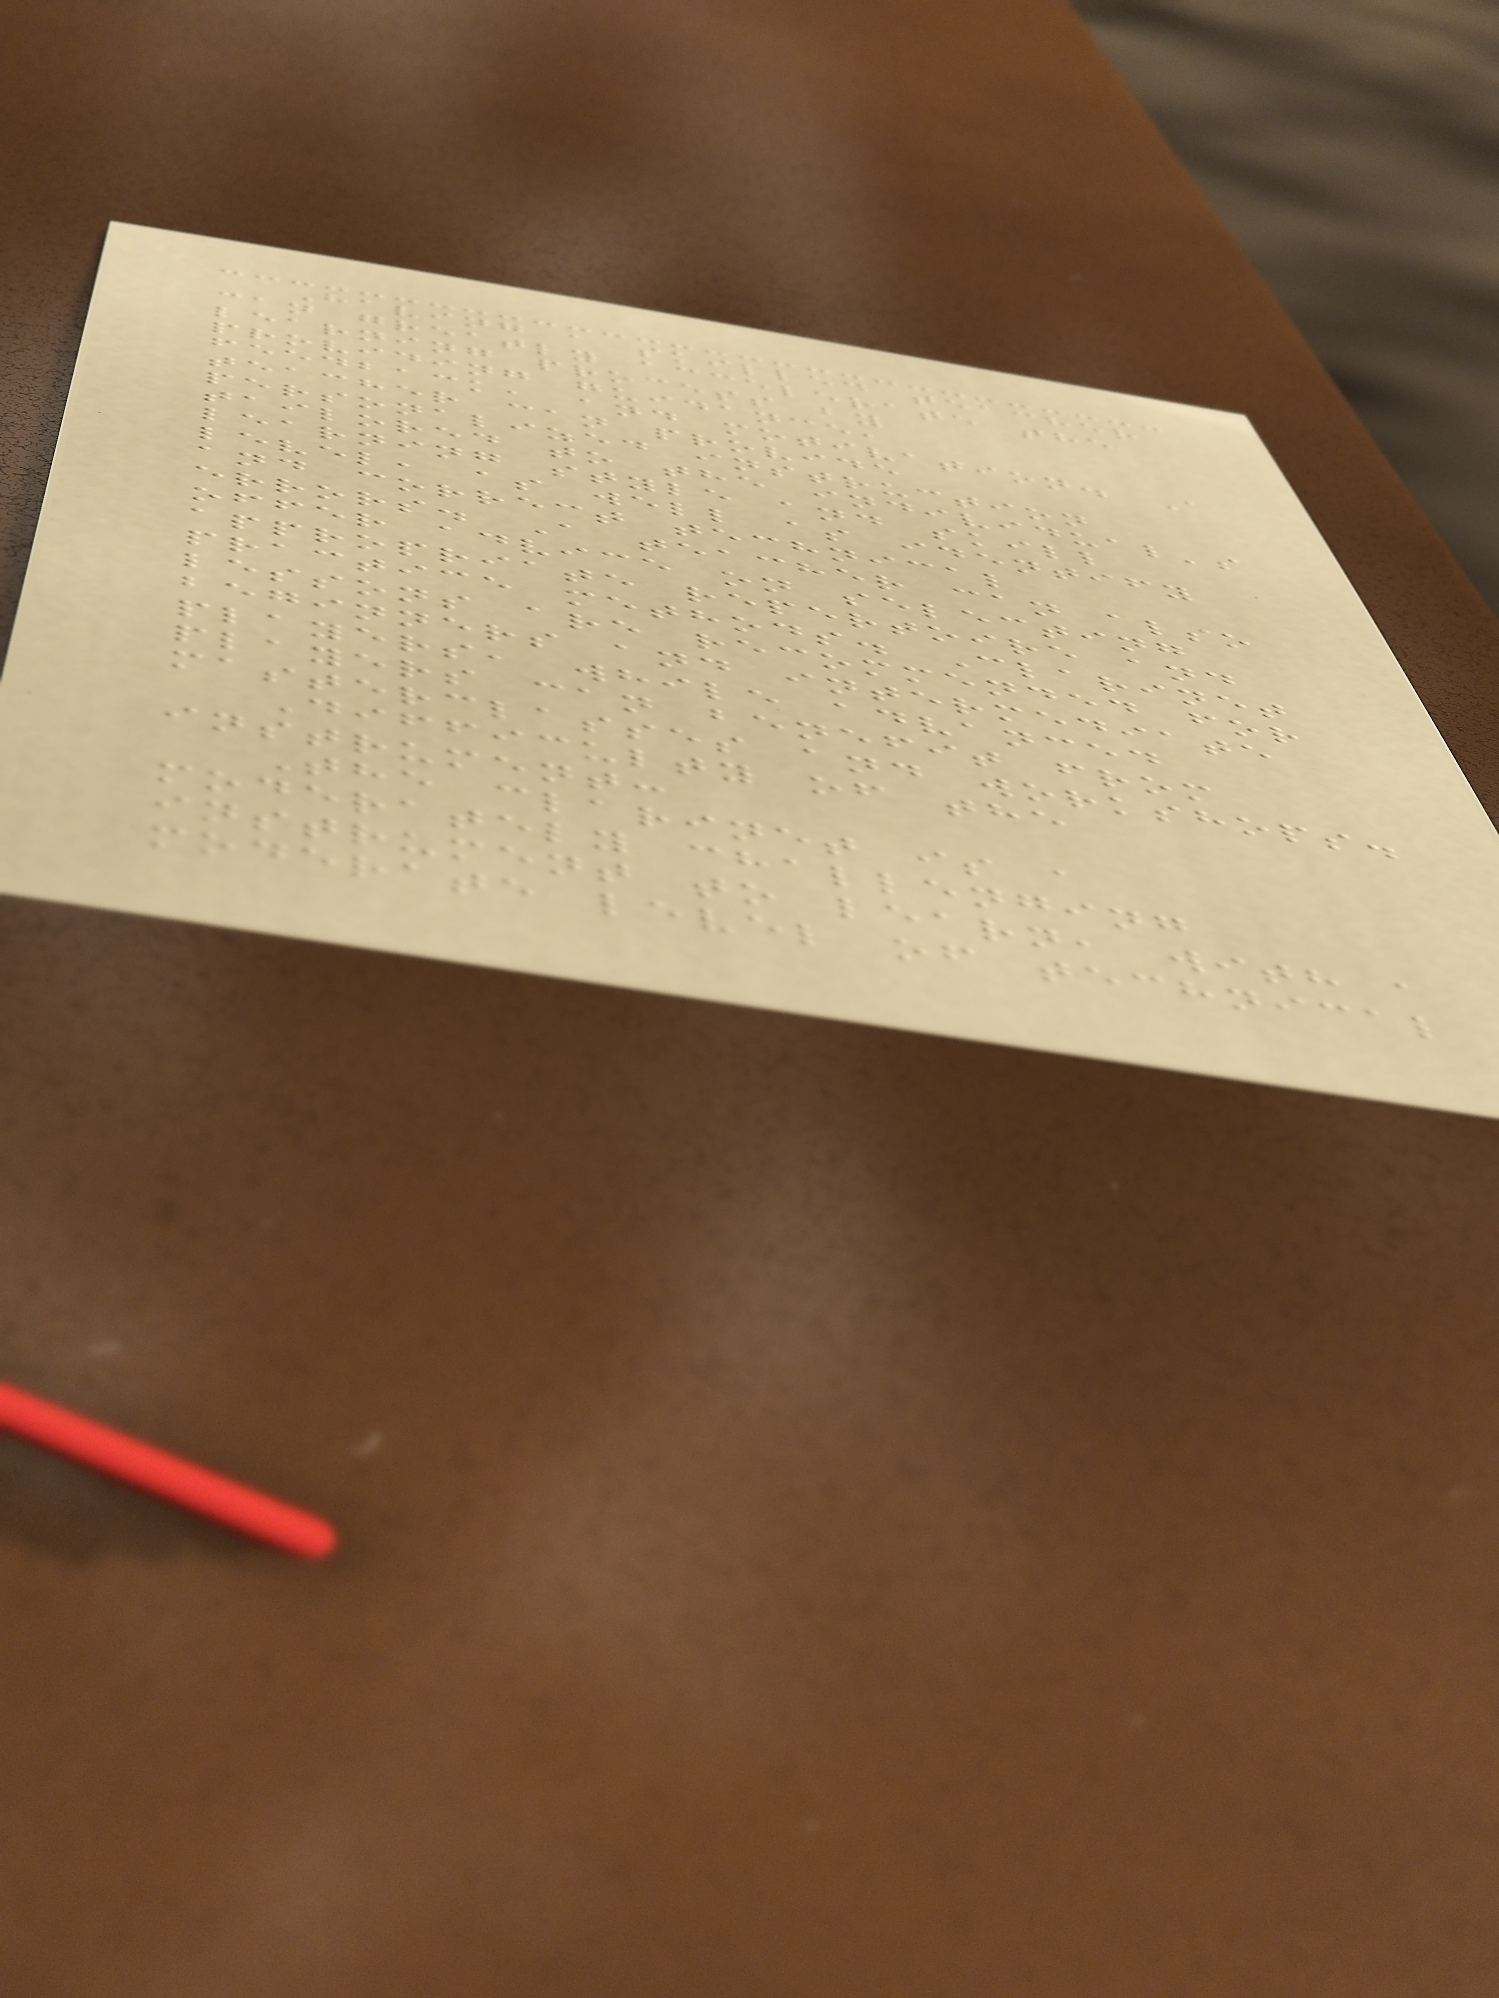Having a skilled teacher
can greatly accelerate the
learning process by
providing guidance,
feedback, and motivation. A
teacher can provide
personalized instruction
tailored to the individual's
learning style and skill
level, as well as identify
and correct technical
errors. A teacher can also
offer advice on selecting
appropriate repertoire and
practice methods. Clarinet
lessons are recommended for
beginners and intermediate
players, while advanced
players can benefit from
masterclasses and workshops.
Difficulty of the
instrument:
The clarinet is a
moderately challenging
instrument to learn, with a
moderate level of technical
